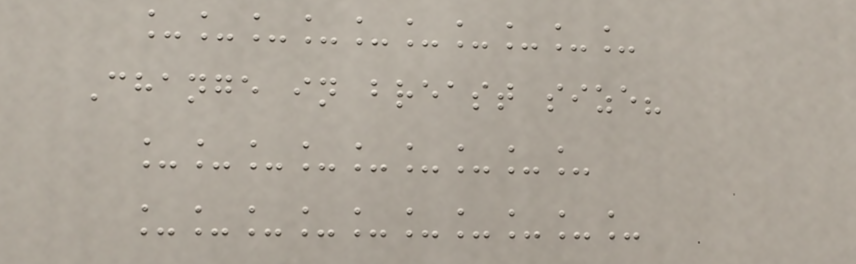__________
Change in breast size?
_________
__________
